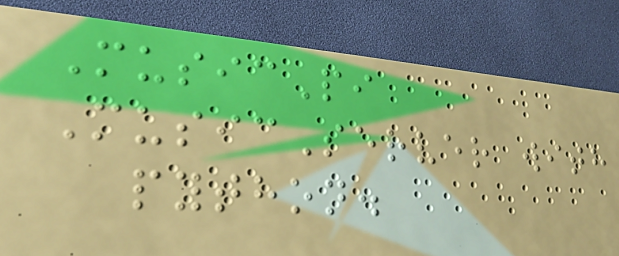MusicPi
MusicServer with
python.
